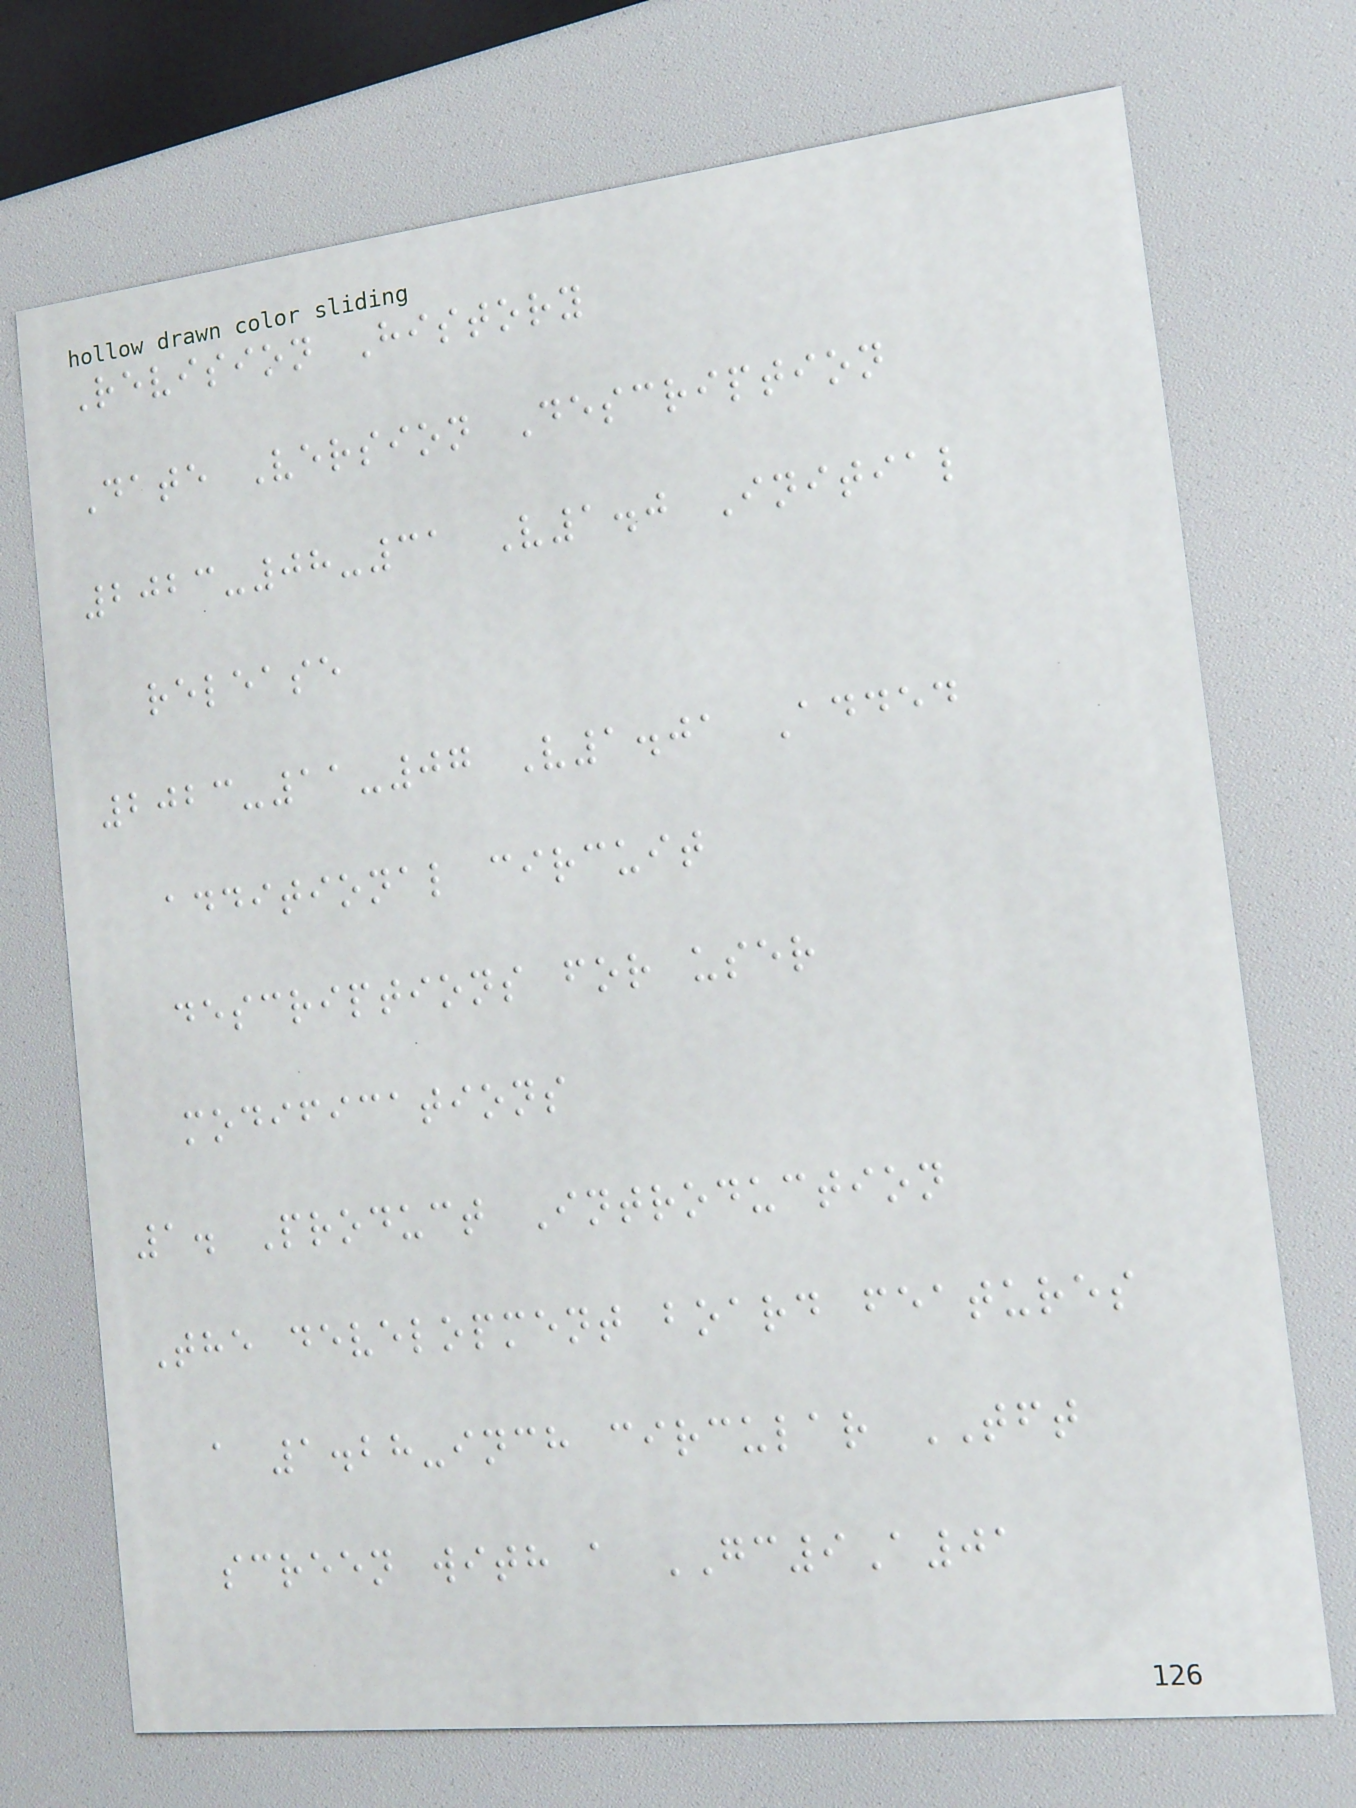Revision History
Date Version Description
2023-08-31 V1.0 Initial
release
2023-11-07 V1.01 Added
additional circuit
descriptions for user
modifications
1. Product Introduction
The development board features
a 1.28-inch circular TFT
screen with a GC9A01
